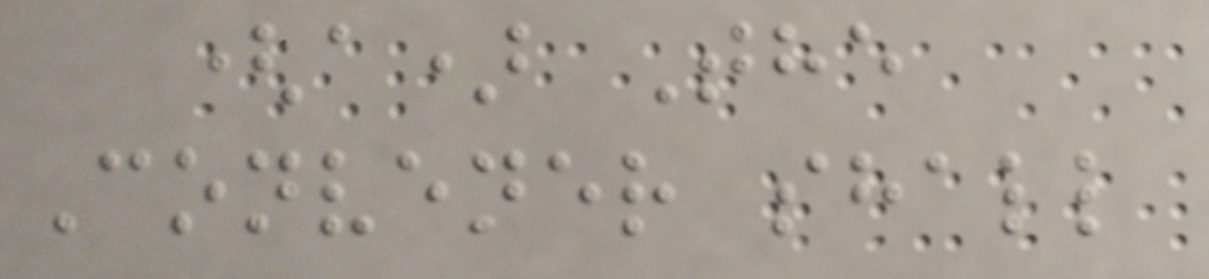(a) The
Convener shall
